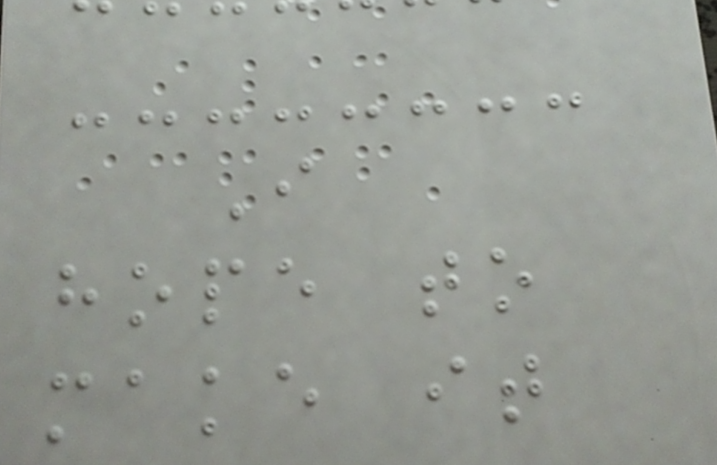I
hope to
make it
